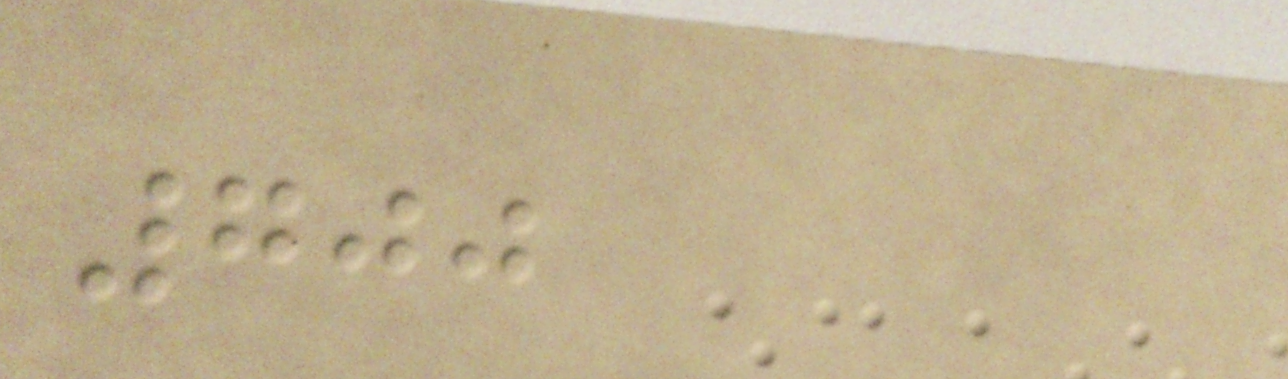700
